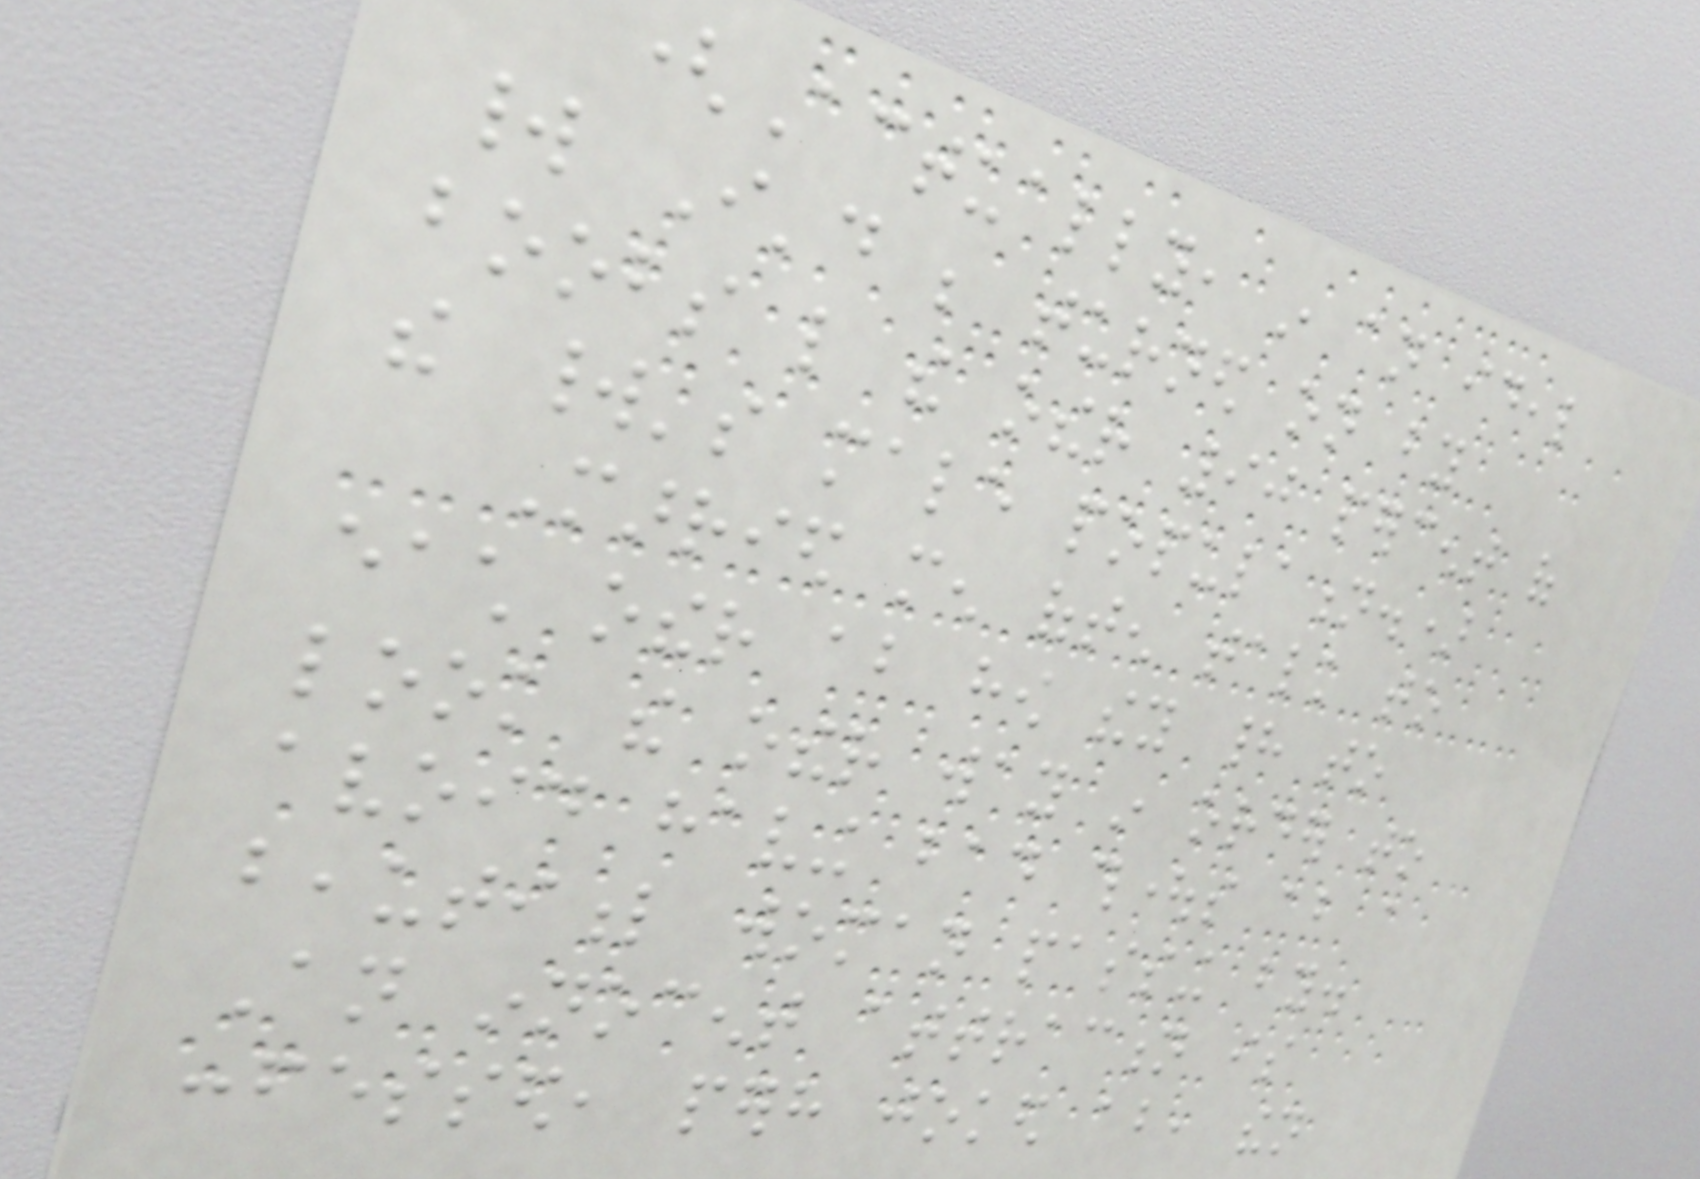(Actually, in an ideal
world I'd be turned on by
boobs like the other 90 percent of
the world's male population.)
Married men often talk to
each other about how they had to
look the other way in order to
avoid having bad thoughts about a
beautiful woman passing by.
An innocent attraction is
confessed, perhaps joked about, then
